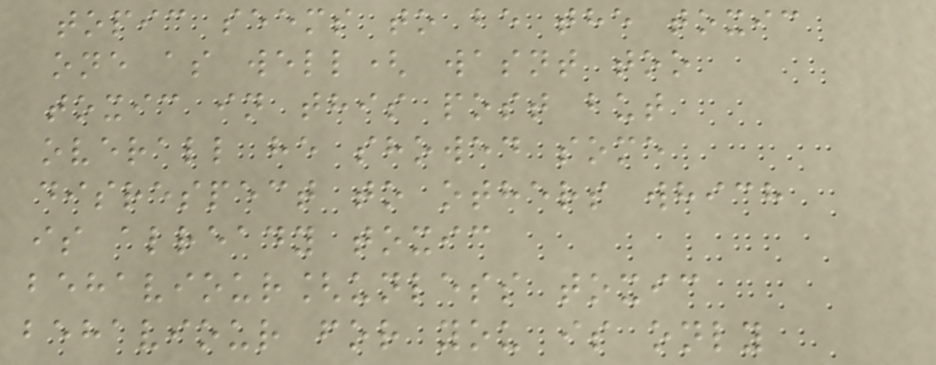topic seems to be the toxic
one as well( wasnt too
toxic in this post but
overall he showed some
disrespect to others which
is already toxic
behaviour[unless toxic
behaviour for you is only
